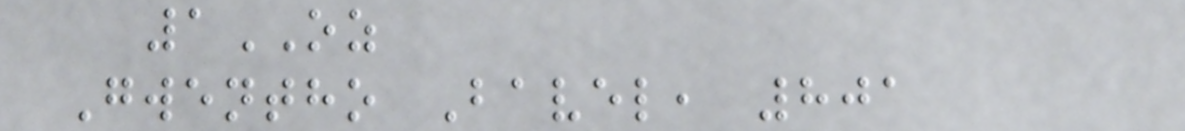1OZ
Gwentho Bavel, 801
